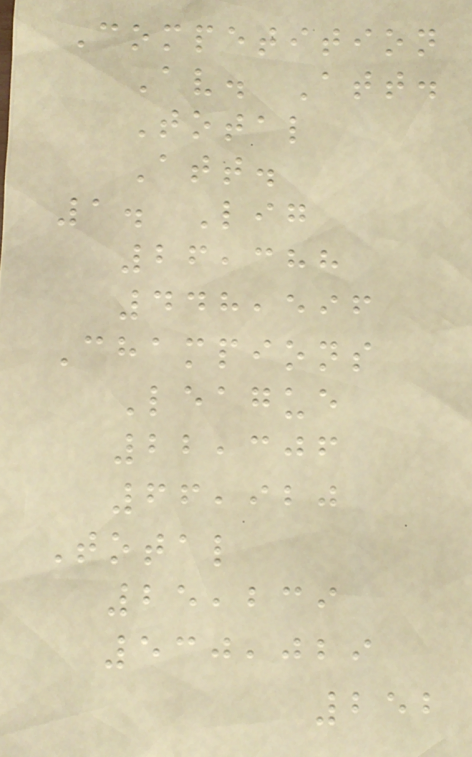Competition
Av. Att.
Total
Att.
1. Lig
26,388
448,596
Champions
League
22,306
66,920
Total
25,239
530,029
252
